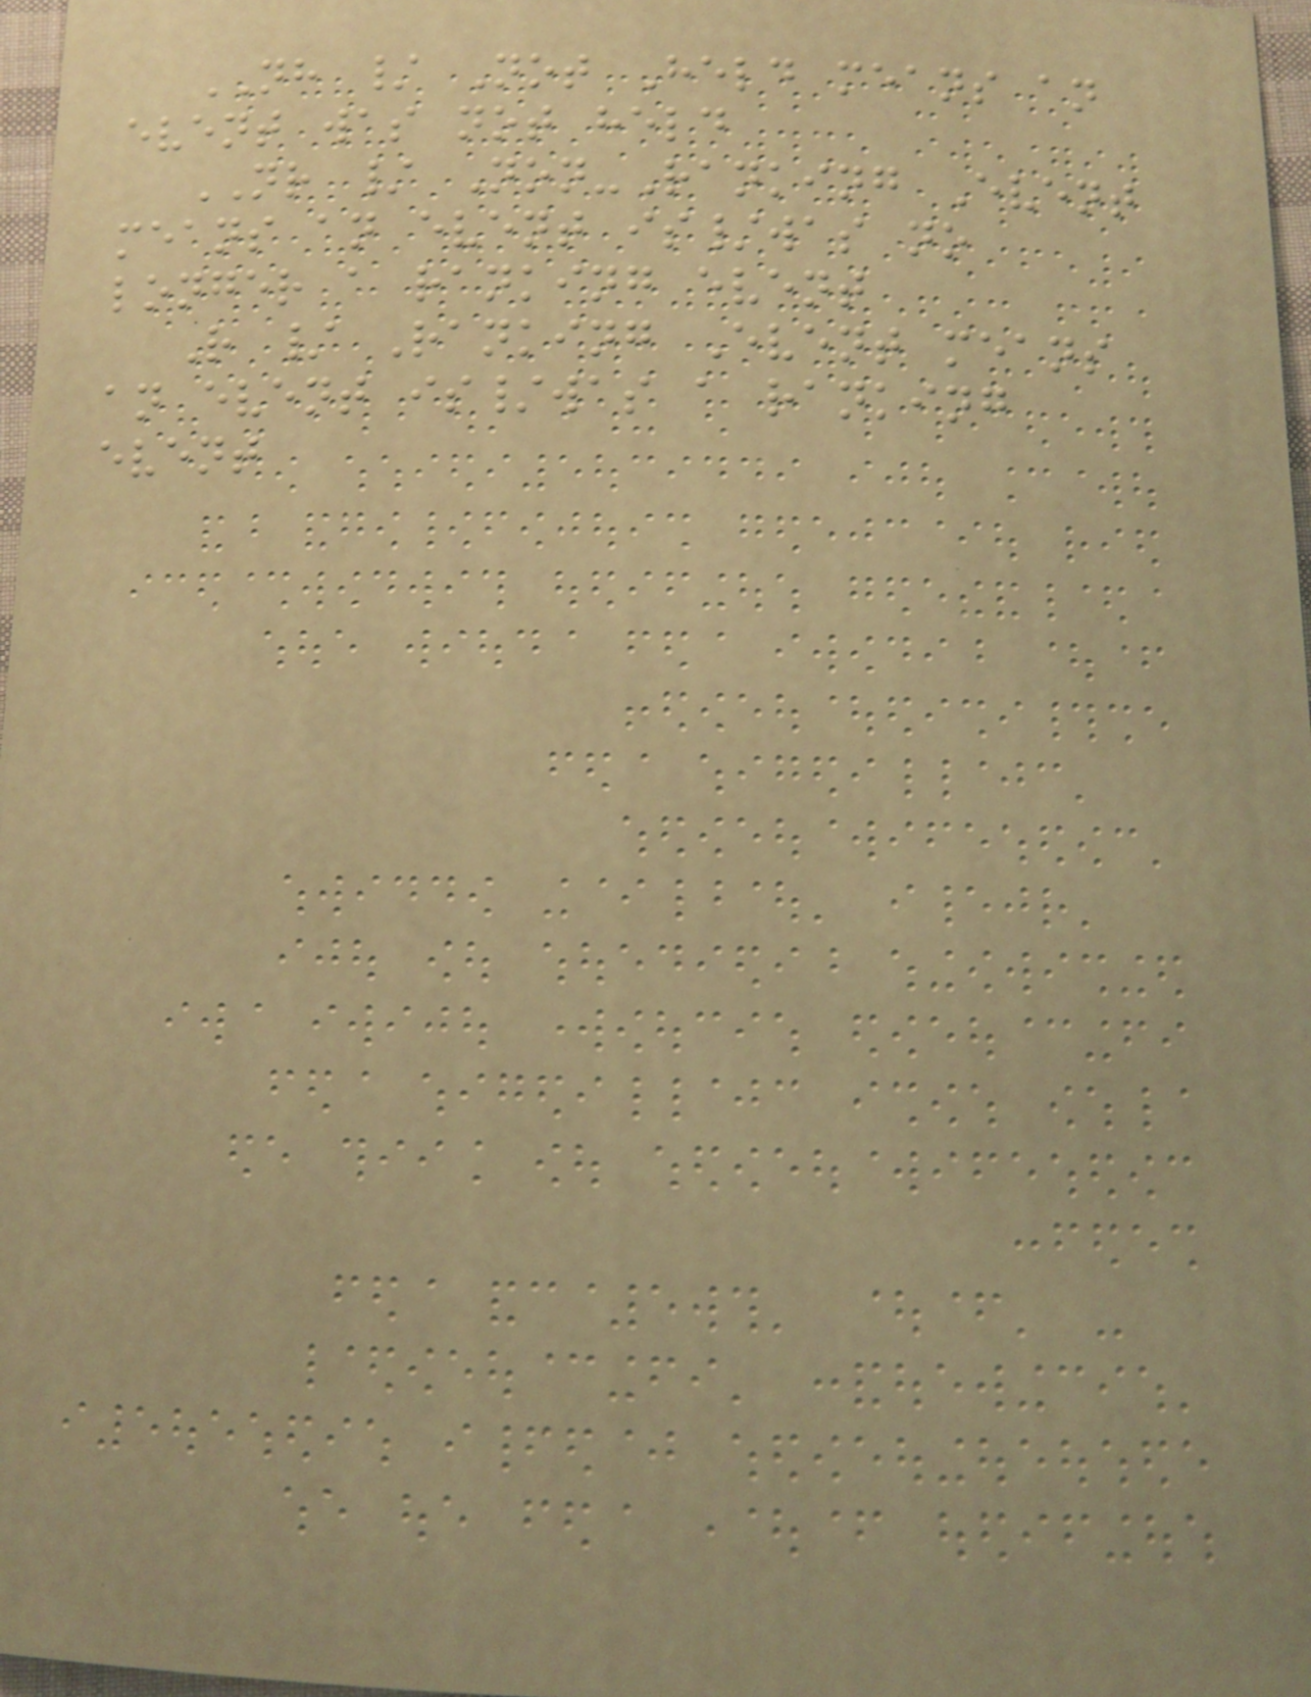NH / Not Held means an
event was not held
NR / Non-Ranking Event
means an event is/was no
longer a ranking event
R / Ranking Event means
an event is/was a ranking
event
